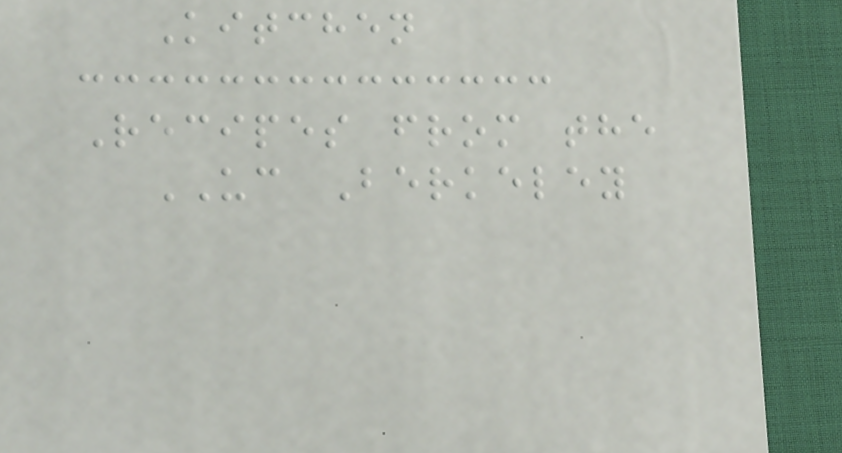Kitchen
Recipes from the
UC Berkeley
